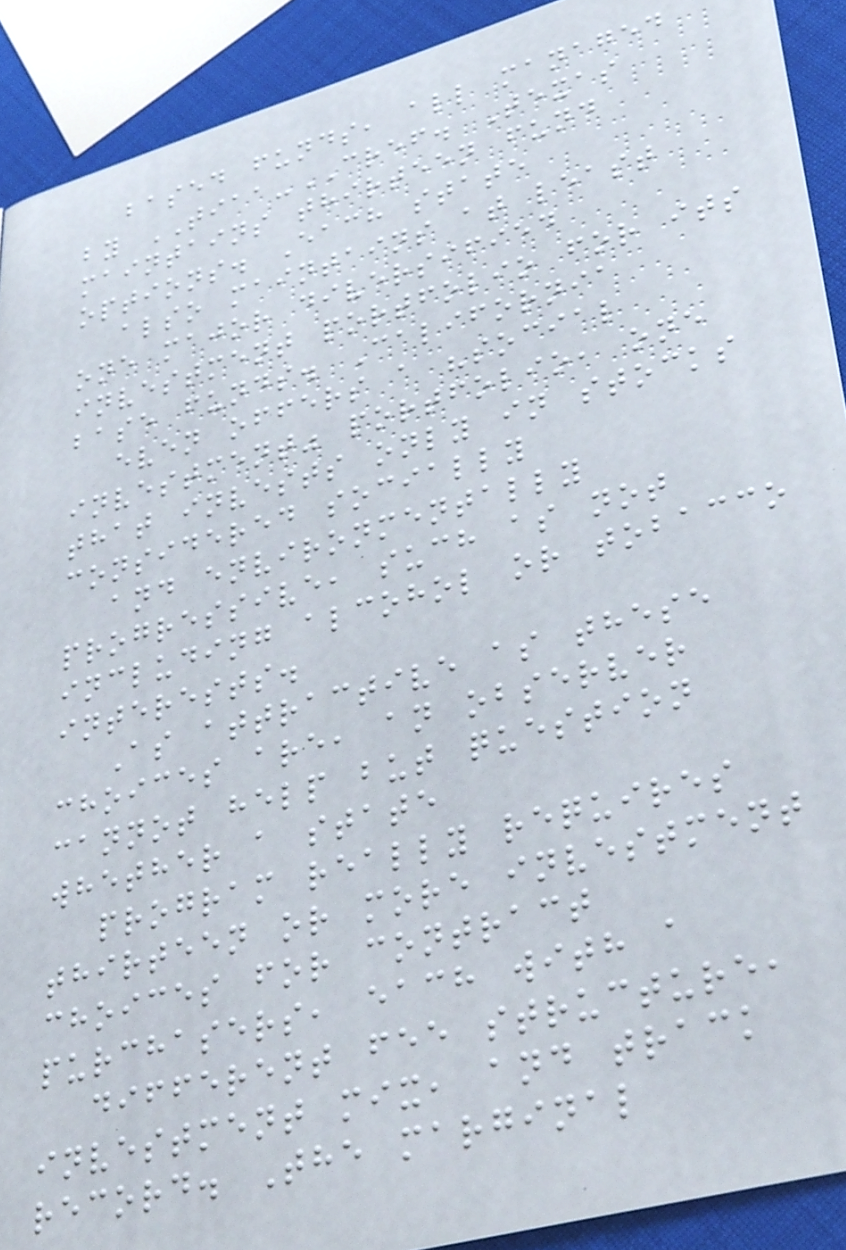based funds, all managed
by TIAA-CREF. Texas
maintains thirteen fund
options. Each state
also maintains at least
one major diversified
investment portfolio for its
base funds. California
even offers a "social
investment" portfolio, one
that invests only in stocks
considered socially
and environmentally
progressive, such as not
including alcohol or tobacco
interests.
As attractive as these
choices are, an observer
cannot help but question
whether a state
program really requires
thirteen or more investment
choices for contract
purchasers, each with a
different fee structure,
investment mix, and track
record. The marginal
